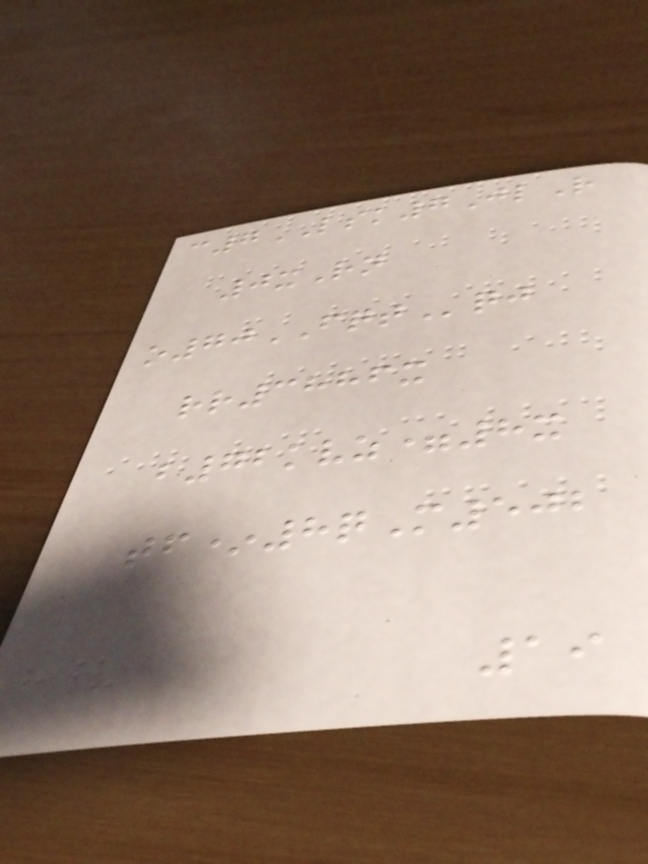c7LSK7JlR
0xRn
o70FQTqj
rr3886x
b72kvz=8x
tf*8qM502
19
